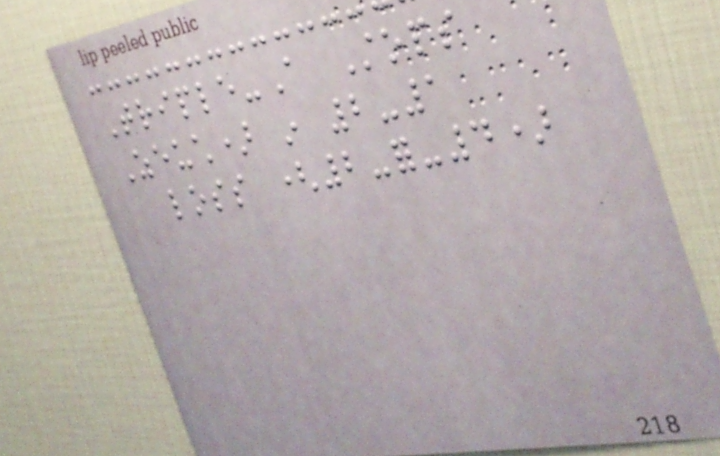Triple-A Stops
Zeuch) in 2-1
loss (2-for-4)
